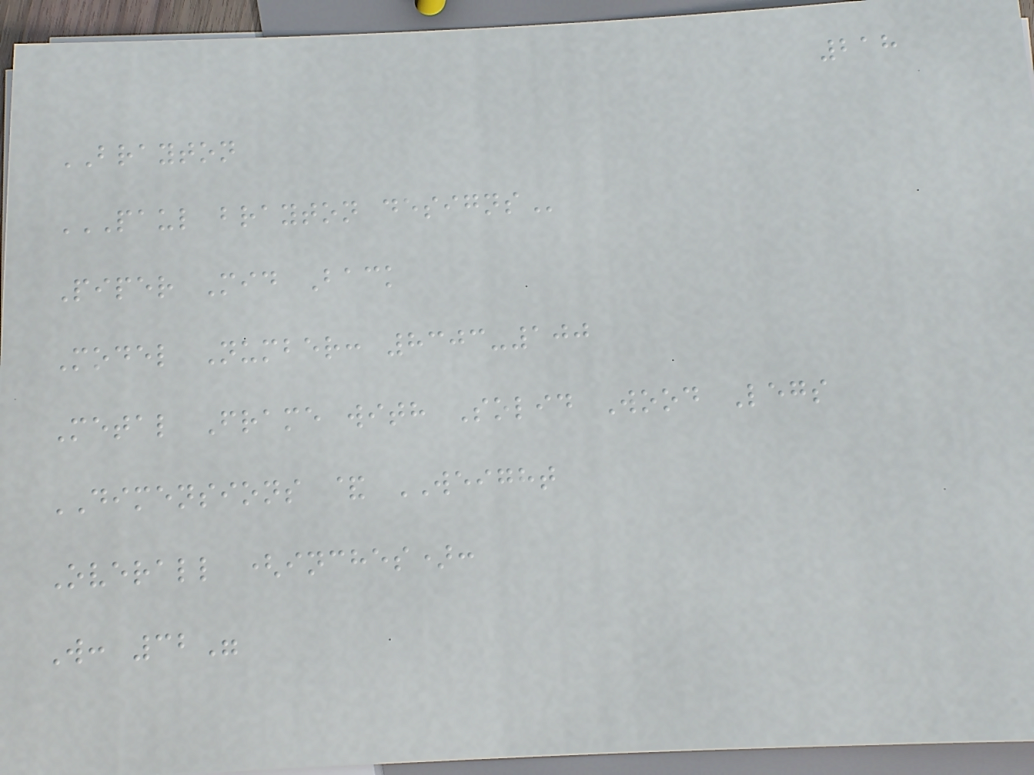218
BRAYTON
PAUL BRAYTON DESIGNS
Piper Mid Back
Model Number: 8303-100
Metal Frame with Solid Wood Legs
DIMENSIONS & WEIGHT
Overall (inches):
W: 32"
